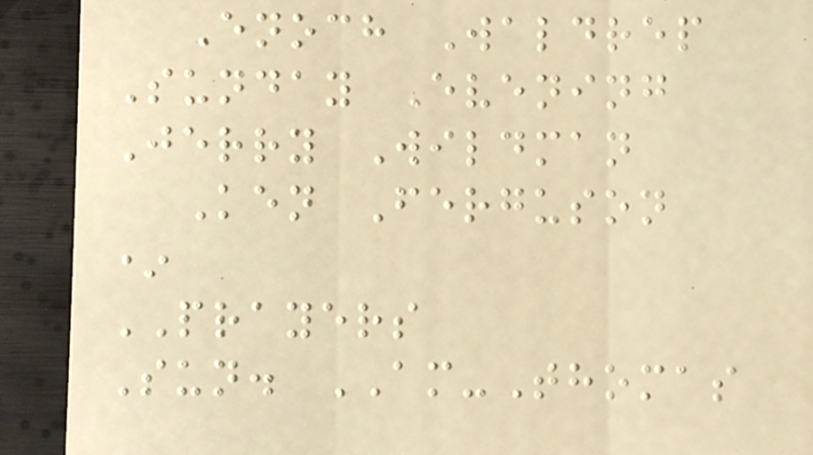Enoch Waldrep
Sunday Evening
Jerry Wildman
Ken Ferguson
*
PRAYERS
Sun. AM-Thomas
